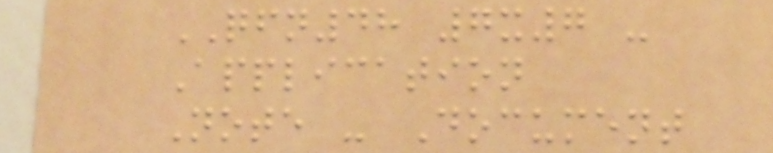QFN48 7x7 -
Application
Note - Document
